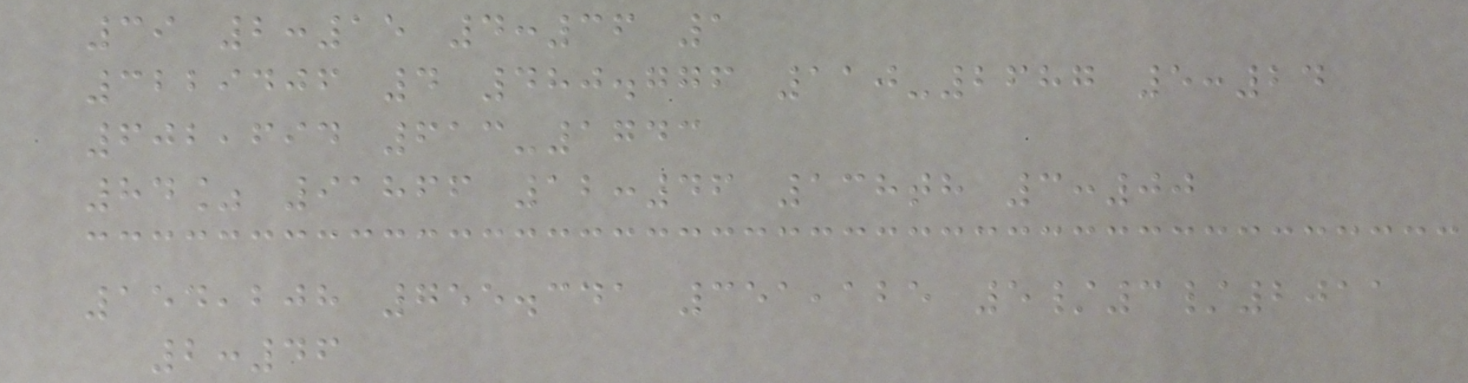39 2:15 4:36 1
3229406 4 480.776 110-2687 5:24
602,694 613-1743
84% 91866 12:46 138th 3:00
154,208 755.341 351,125 5/3/2011
2:46
